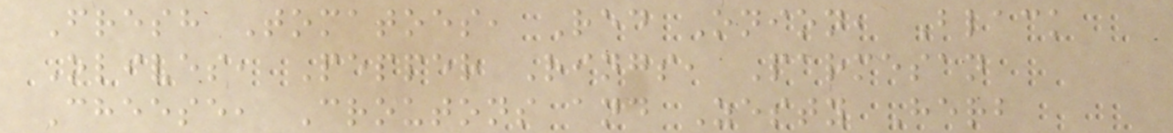Fresh Tomatoes, Red Onion, Black
Olives, Pepper Rings, Parmesan
Cheese, Croutons and Zesty Herb
